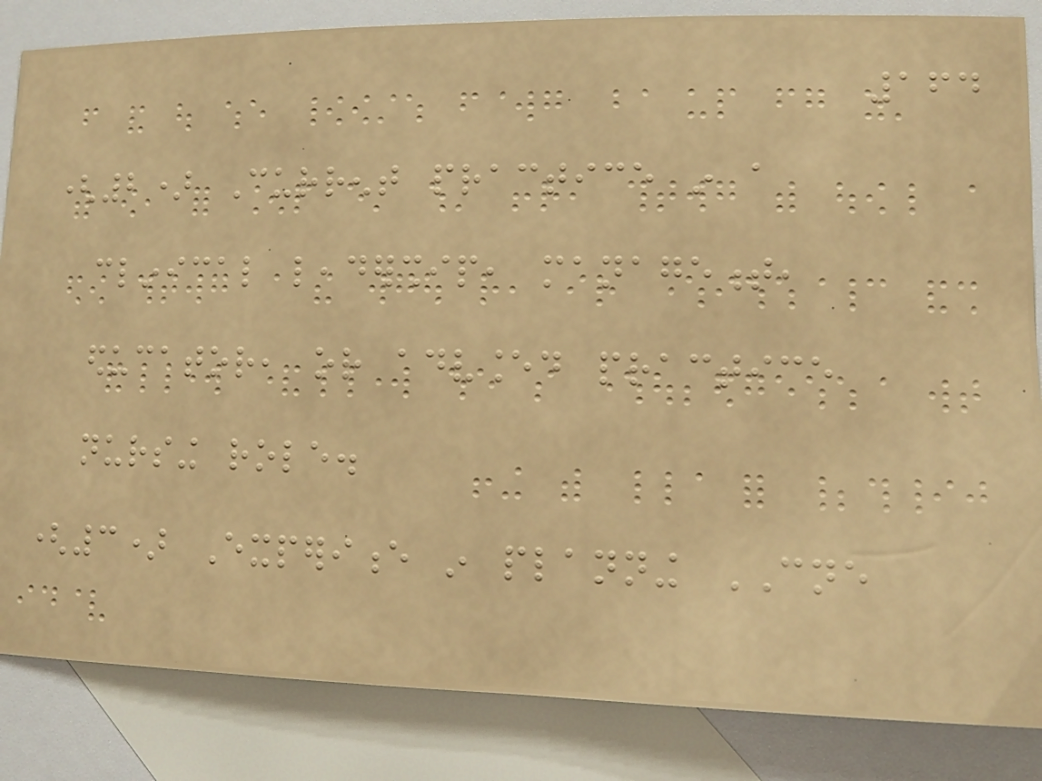164
(2) Current practice in a
clinical leadership, management,
educator, or advanced practice
nursing role.
(3) Experience in planning CNE
